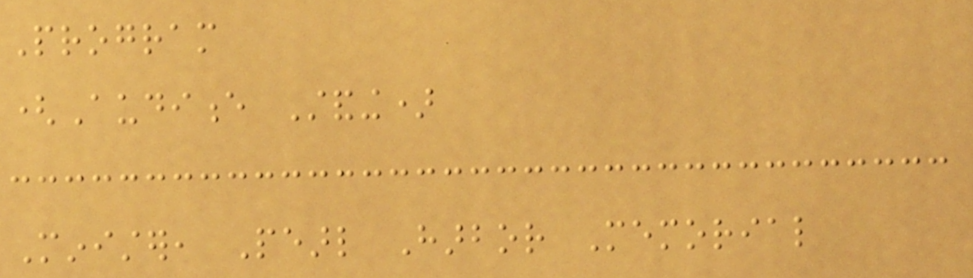Program
(Audience Standing)
Minister, Pearl Harbor Memorial
